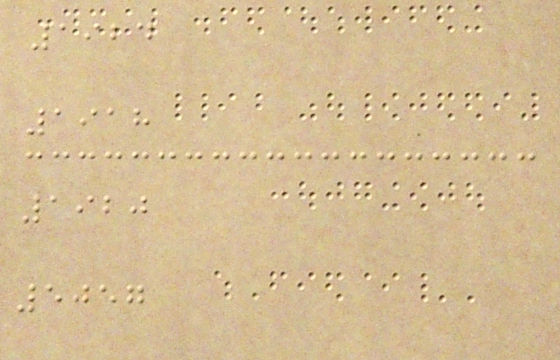1924
1918
1920
5057
